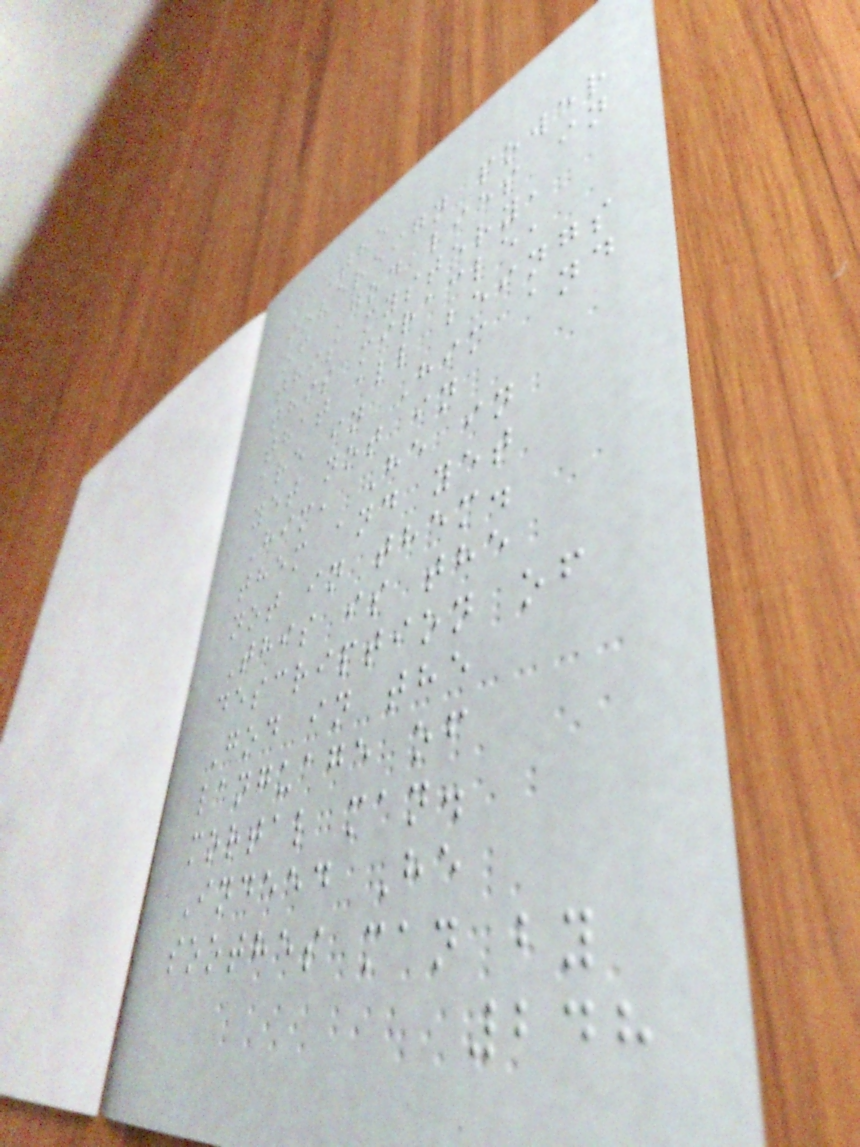The
sovereign power
of God lies in
this mystery,
this miracle,
that all beings
are in Him and
yet not in
Him, He in
them and yet
not in them.
This is the
description of
God in the
language of
mortal man.
Indeed He
soothes man by
248
